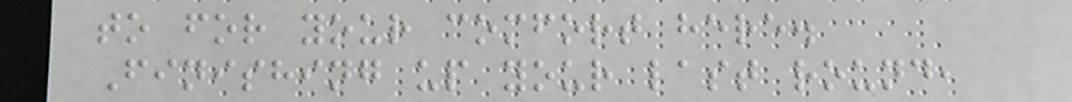to for your comfort here.
Finishing up your last round,
